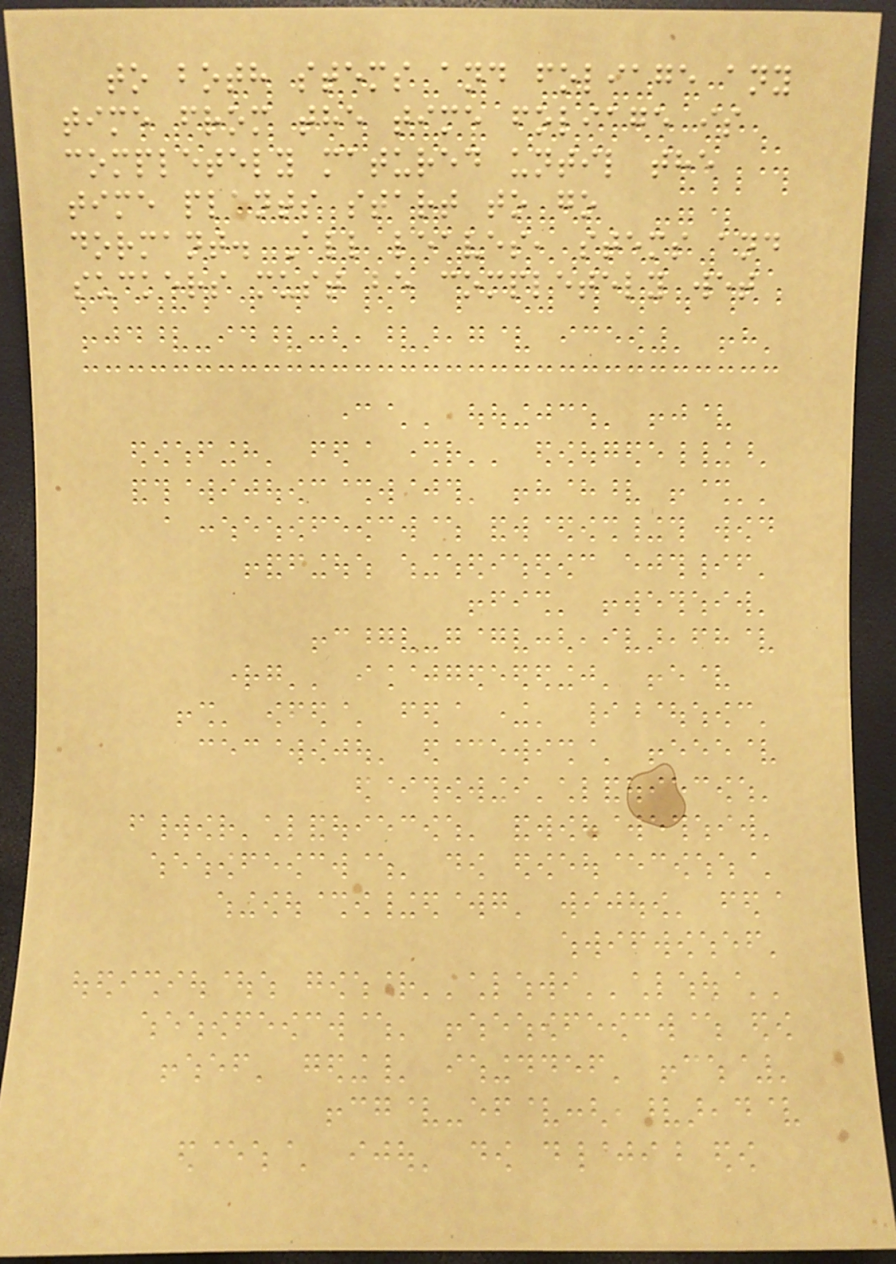to both stems and foliage any
time from the time foliage is
completely matured until the
time plants start to go
dormant. All leaves, stems and
suckers must be completely wet
